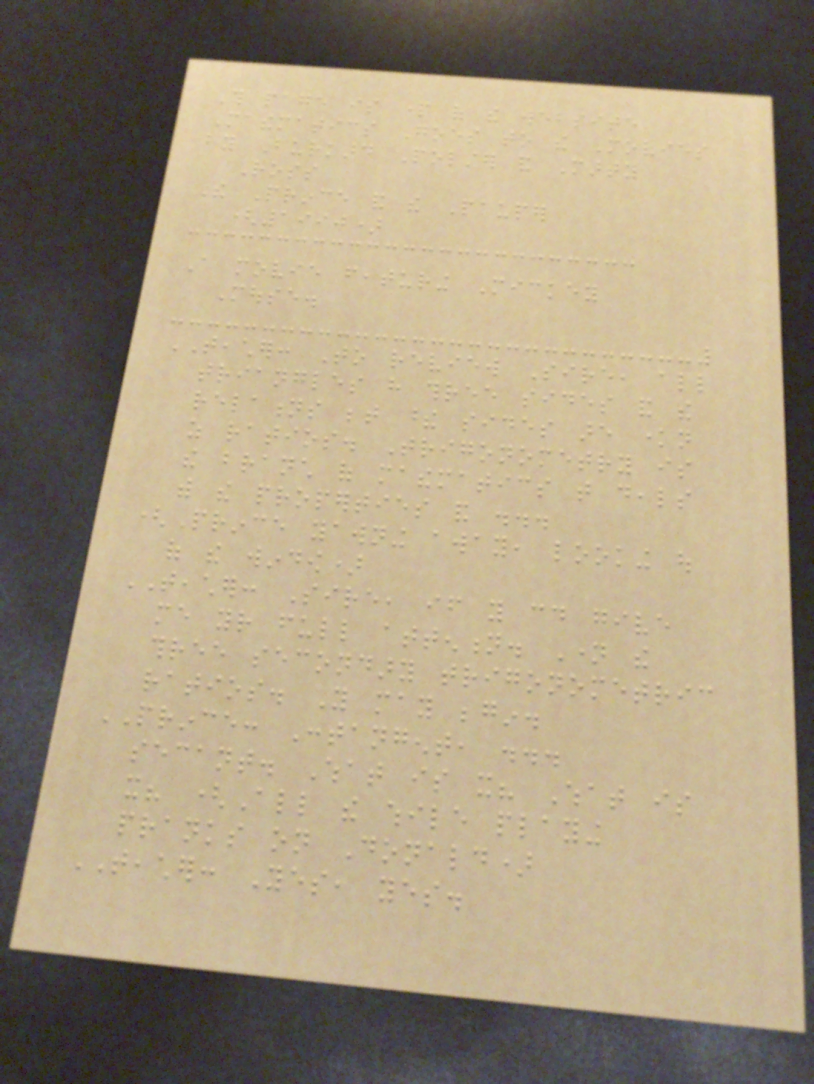This page is part of the website
Mathematics Goes to the Movies
by Burkard Polster and Marty
Ross
The Prince and the Pauper
(1990)
A movie featuring Mickey
Mouse.
TEACHER: To review Sire, all
triangles have three sides and the
relations between these sides are known
as ratios. Trigonometry is
the branch of mathematics that deals
with the properties and ...
(Prince yawning away, looking out
of the window)
TEACHER: Sire, if you could give
me your full attention. Name the
three secondary trigonometric
ratios. You may begin.
PRINCE: Contangent, ...
secant. What is it? What is
it? (All the while playing
pranks on Donald)
TEACHER: Yes, yes.
